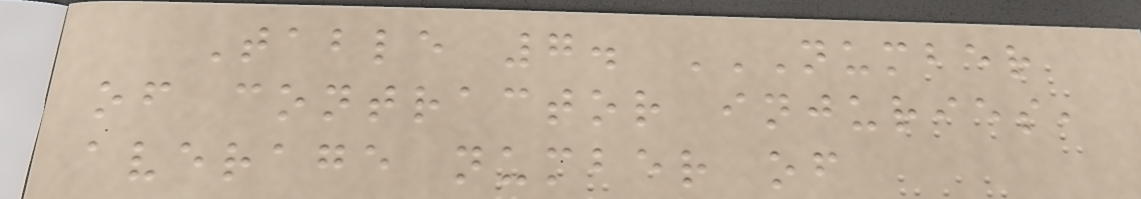Table 7. NUMBER
OF CONTRACTOR INJURIES,
AVERAGE NUMBER OF
